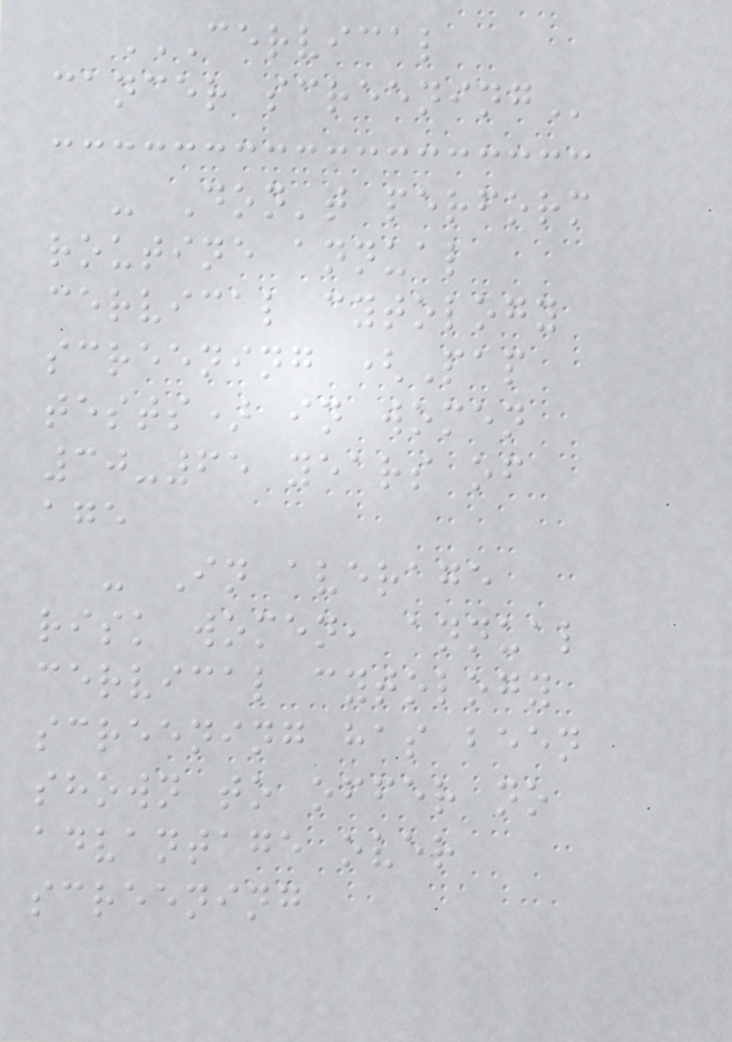CERVICAL
CANCER SCREENING
- Don't perform
routine annual
cervical cytology
screening (Pap
tests) in women
30-65 years of
age
- In average
risk women, annual
cervical cytology
screening has been
shown to offer no
advantage over
screening
